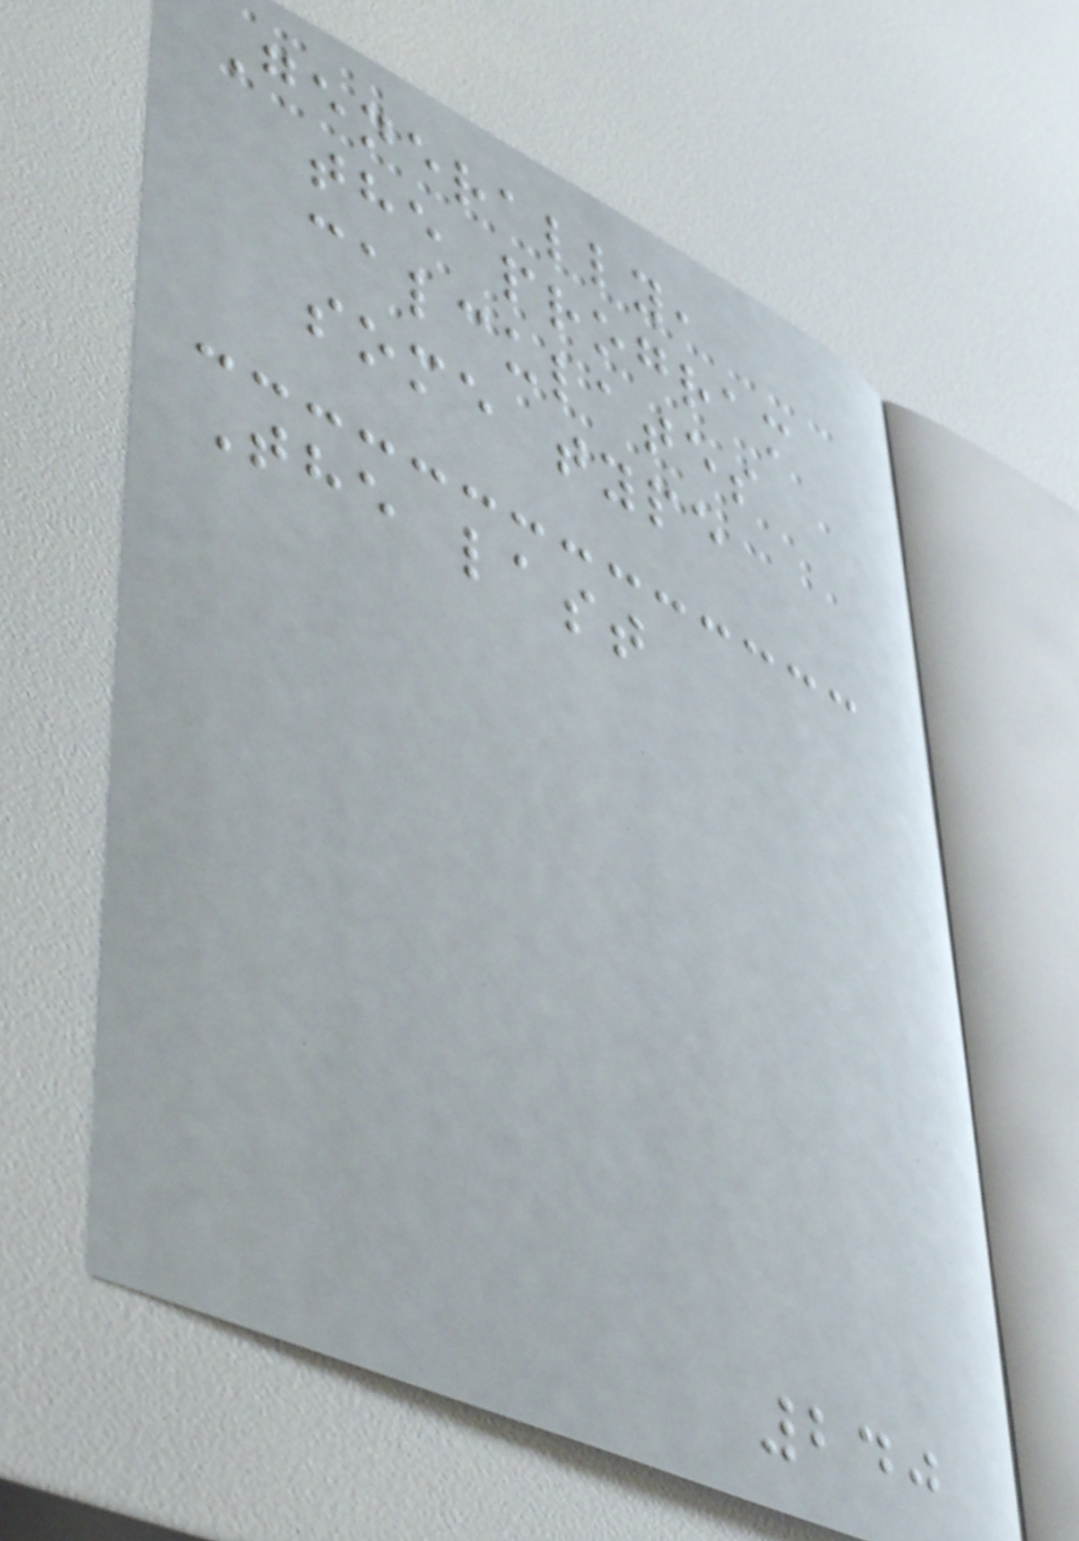Generally,
the program
calculates
some type
The last
240
